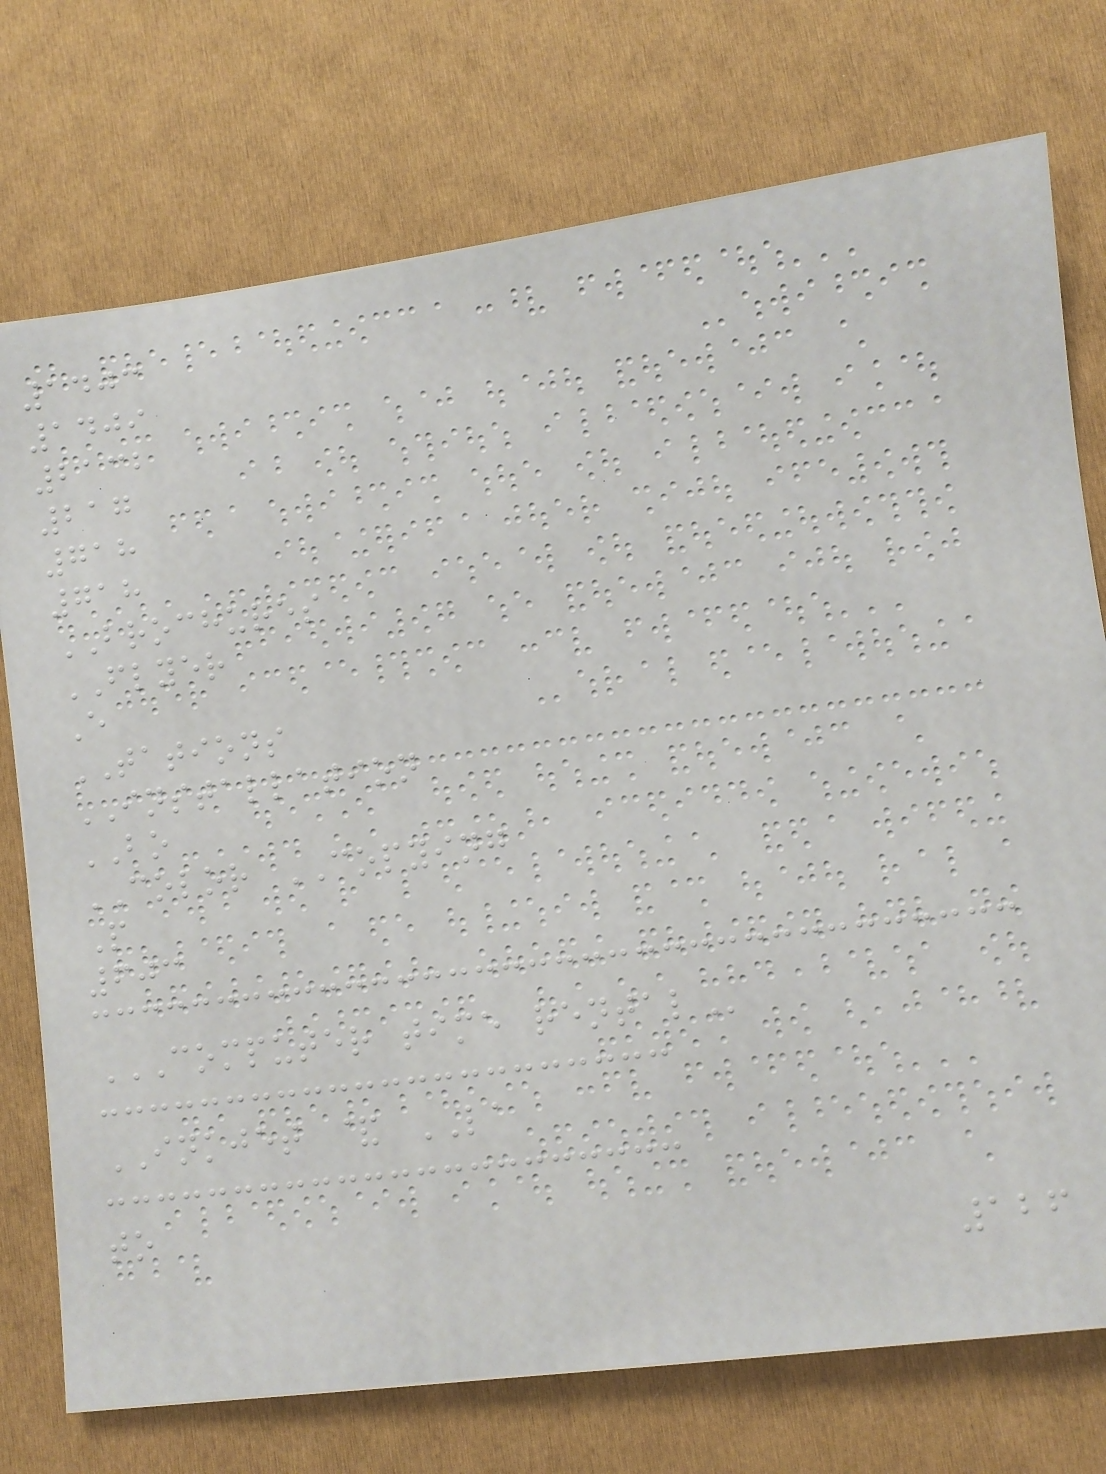1403
1409
2132
217
718
718
BROCHURES
FLYER
E
TATIONS
INSTALLATION
BO
COLOR COPYING
P
603
COMPUTER TIME RENTAL
INKJET & LA
to
126
